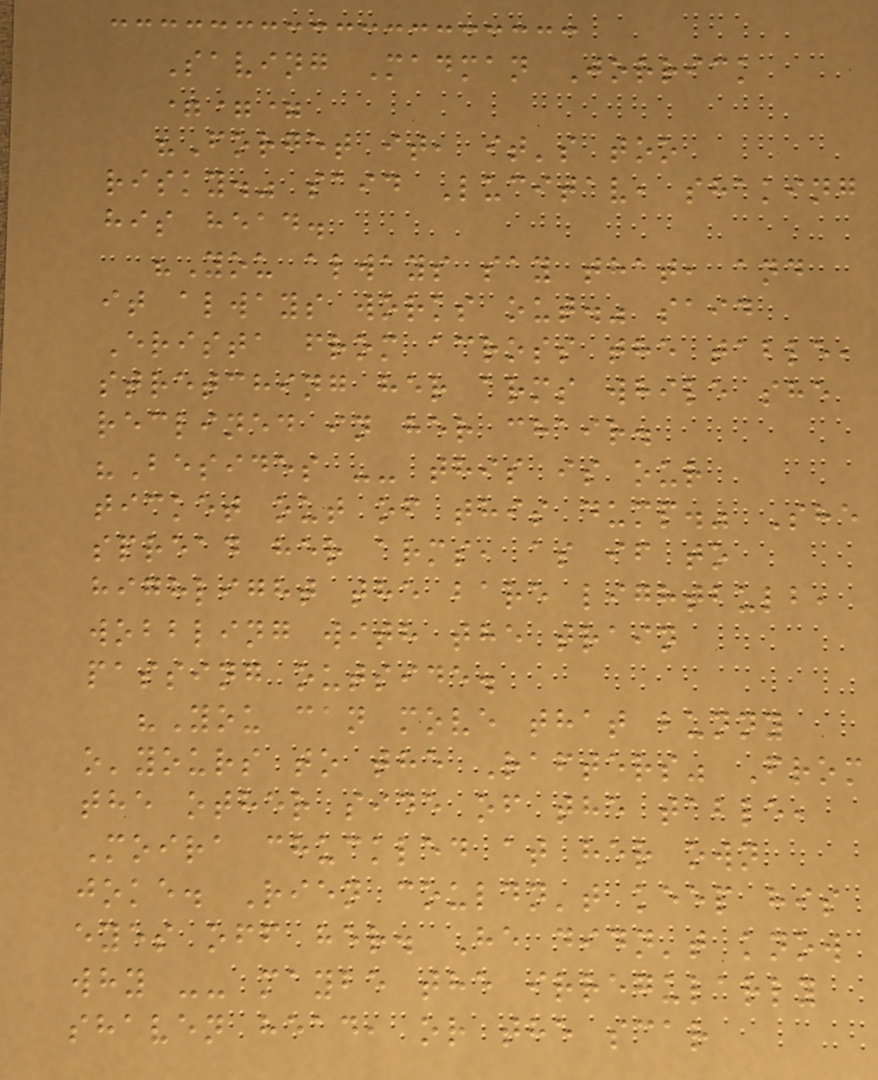Saving Madman Jorrick
===
"Forget it, it's too
risky." said Lucitav, shaking
his head.
"You always say that, and
it always works out." said
Erista from across the table,
stretching her arms while she
reclined in her chair.
"Besides -- this is our
ticket out of this dump." She
spread her arms, as if to
highlight the bare lightbulb,
wobbling with the train
passing outside.
"You can move that bunny
o'yours to the Rafters" From
the other side of the table,
Moira chuckled at her own
joke. Rien couldn't keep his
eyes off her. He didn't know
why -- maybe the irregularly
shaven head, or the scar
